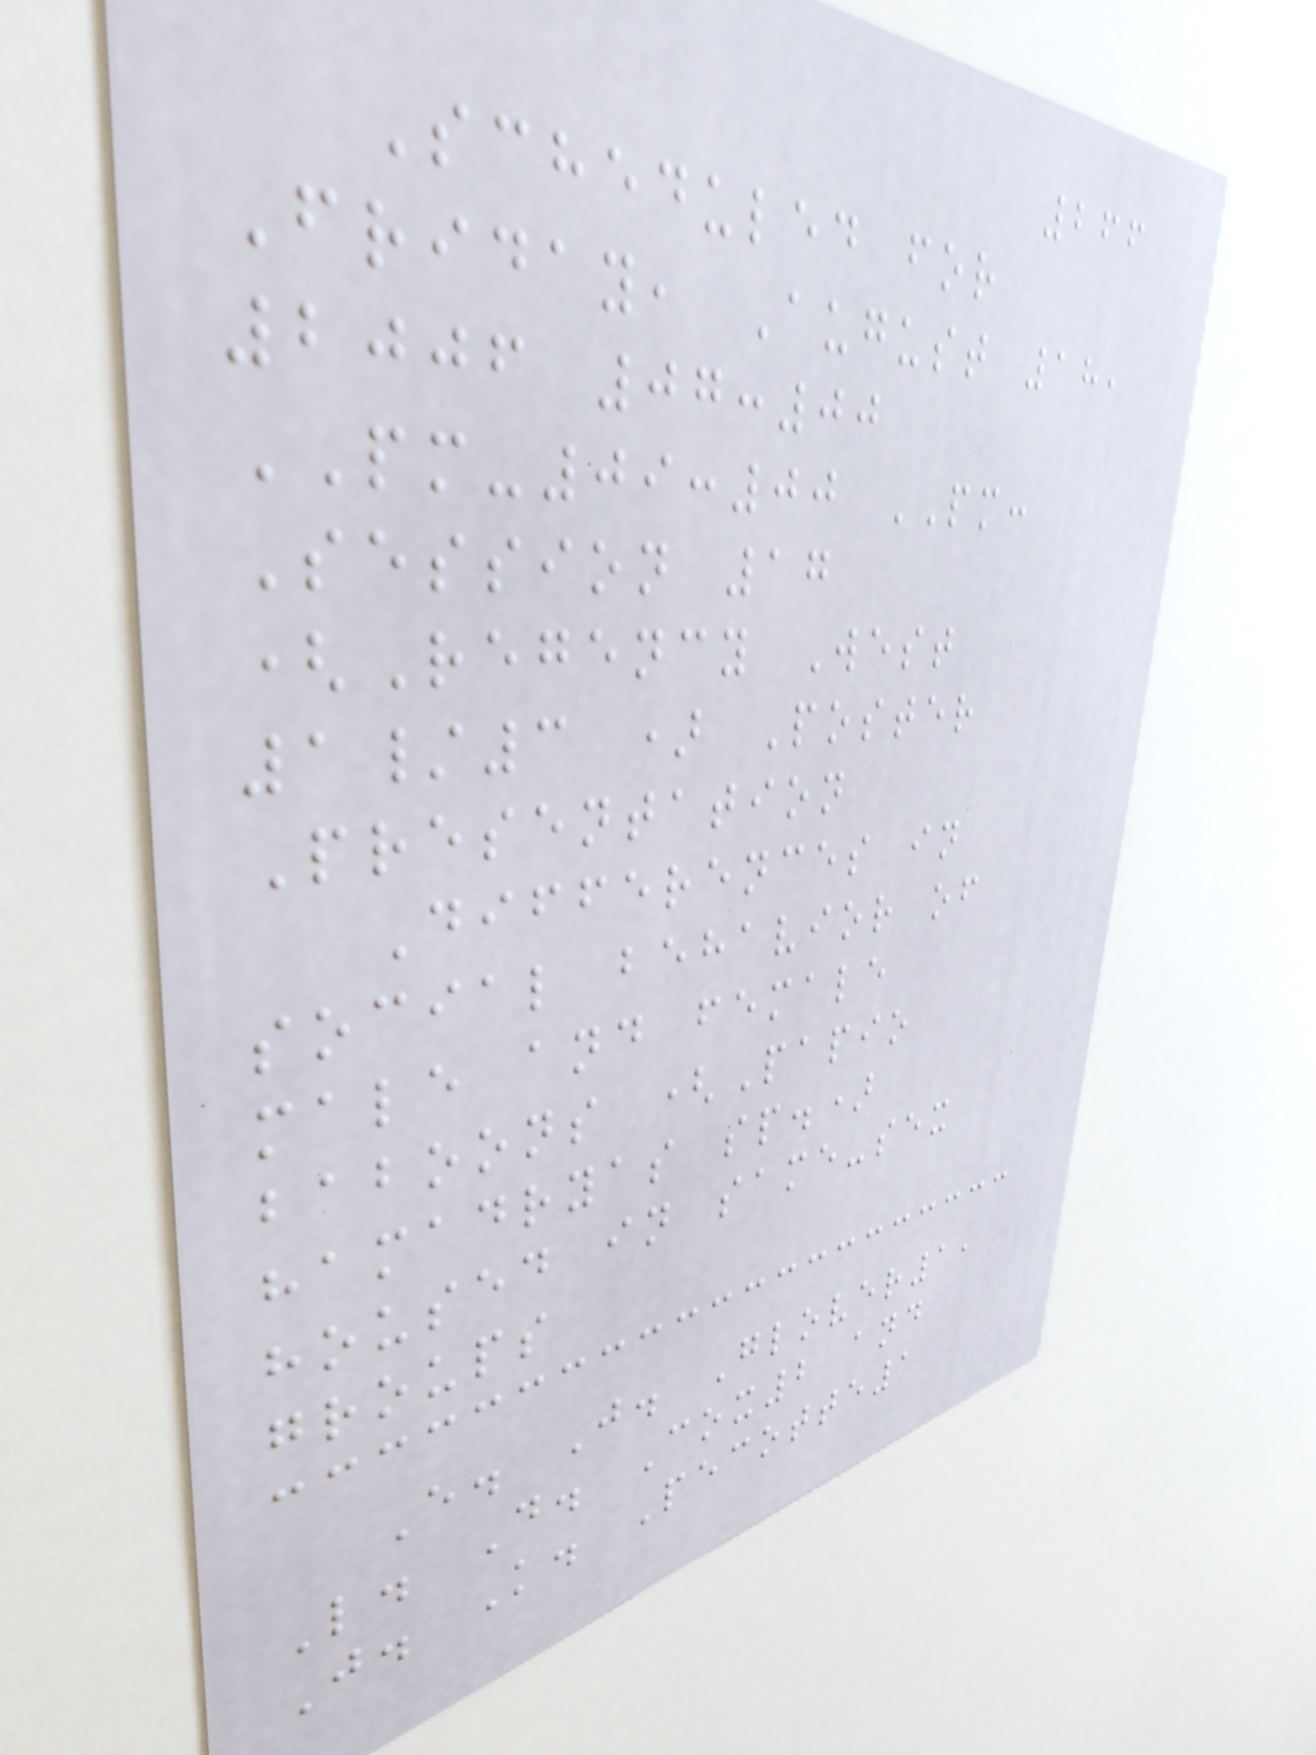266
Scheduled for
Friday, August 18,
2006 07:00
PM-09:00 PM:
Session 17
(Regency West
1/3 ) Poster
Presentation
Differences in
social behavior of
male and female
baboons (Papio
hamadryas sp.)
housed in same-sex
groups
E. J. Glover1,
L. D. Cox2 and
J. K. Pecotte1
